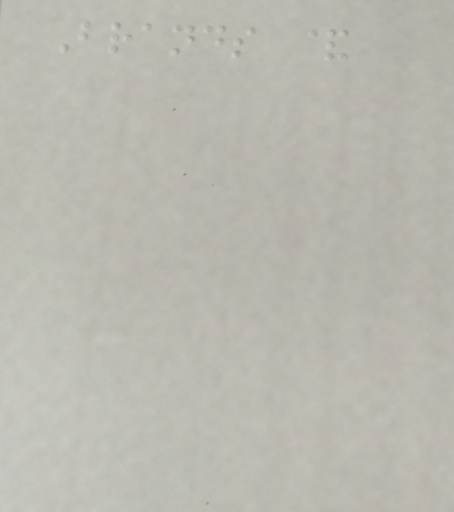Brands &
